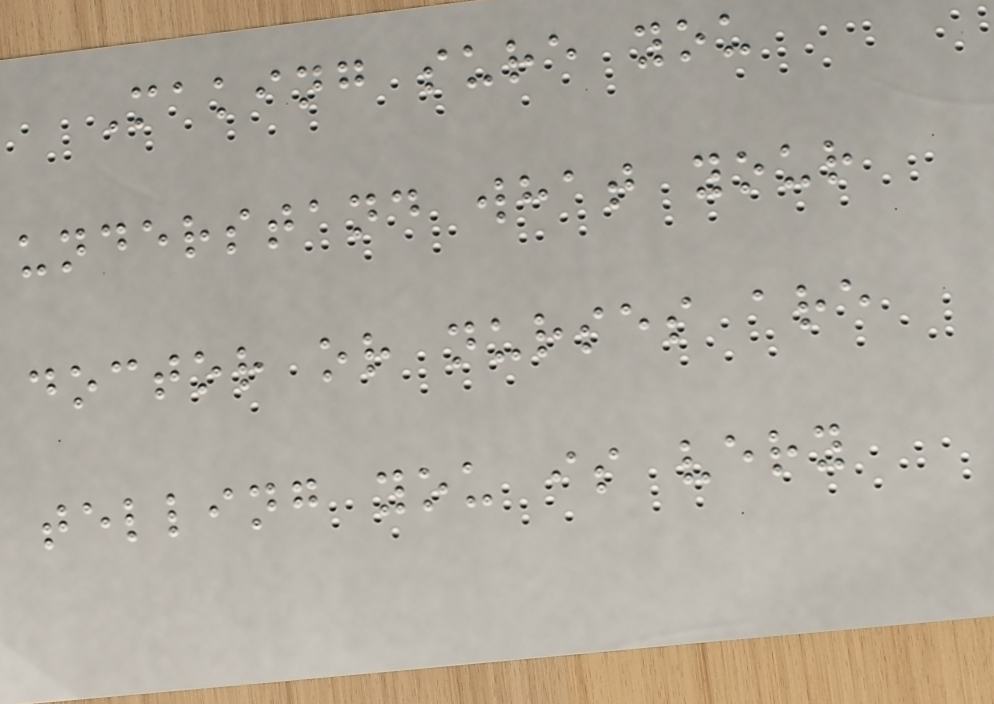Making sure you
understand what your
doctor or nurses are
telling you is very
